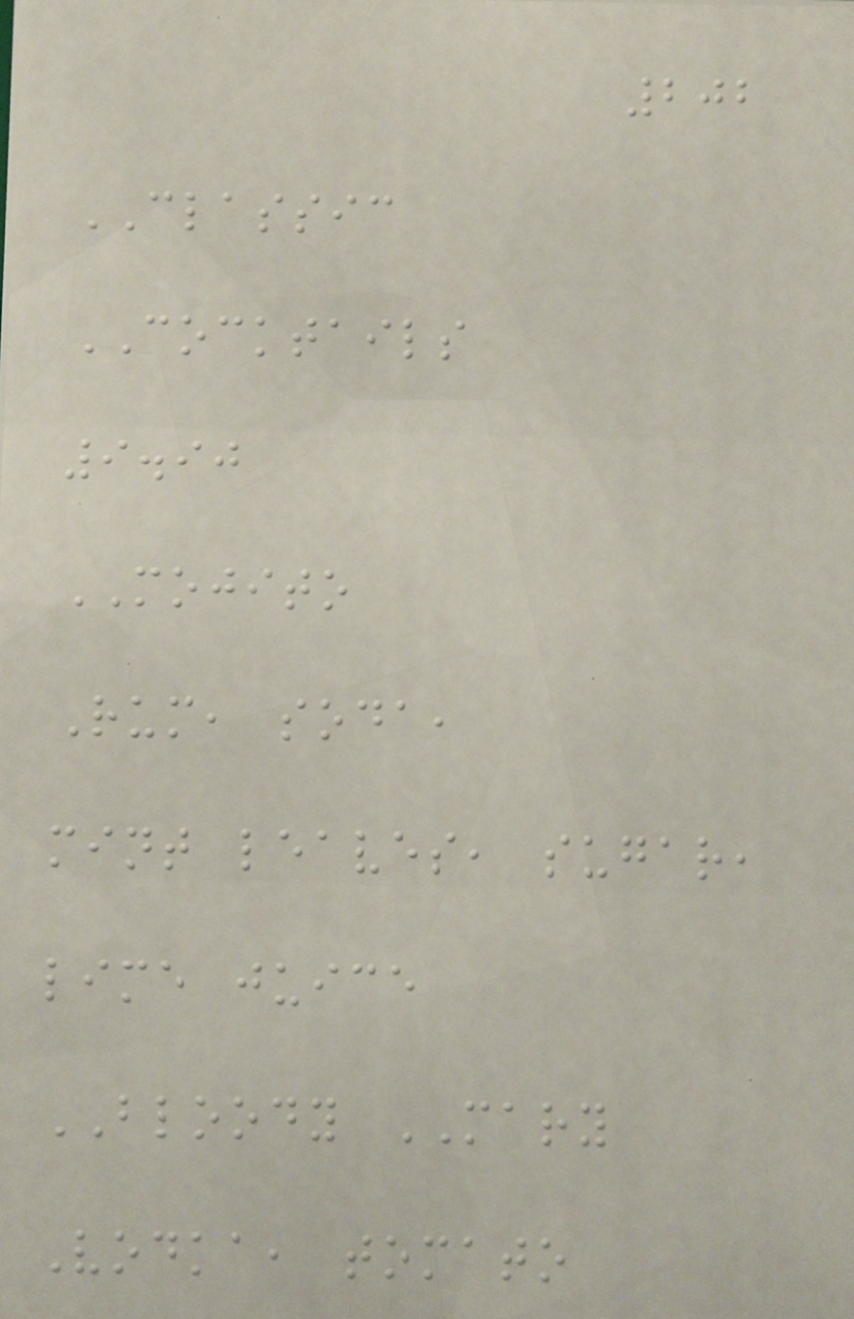202
CLASSIC
COCKTAILS
9.90
MOJITO
Rum, soda,
mint leaves, sugar,
lime juice
BLOODY MARY
Vodka, tomato
